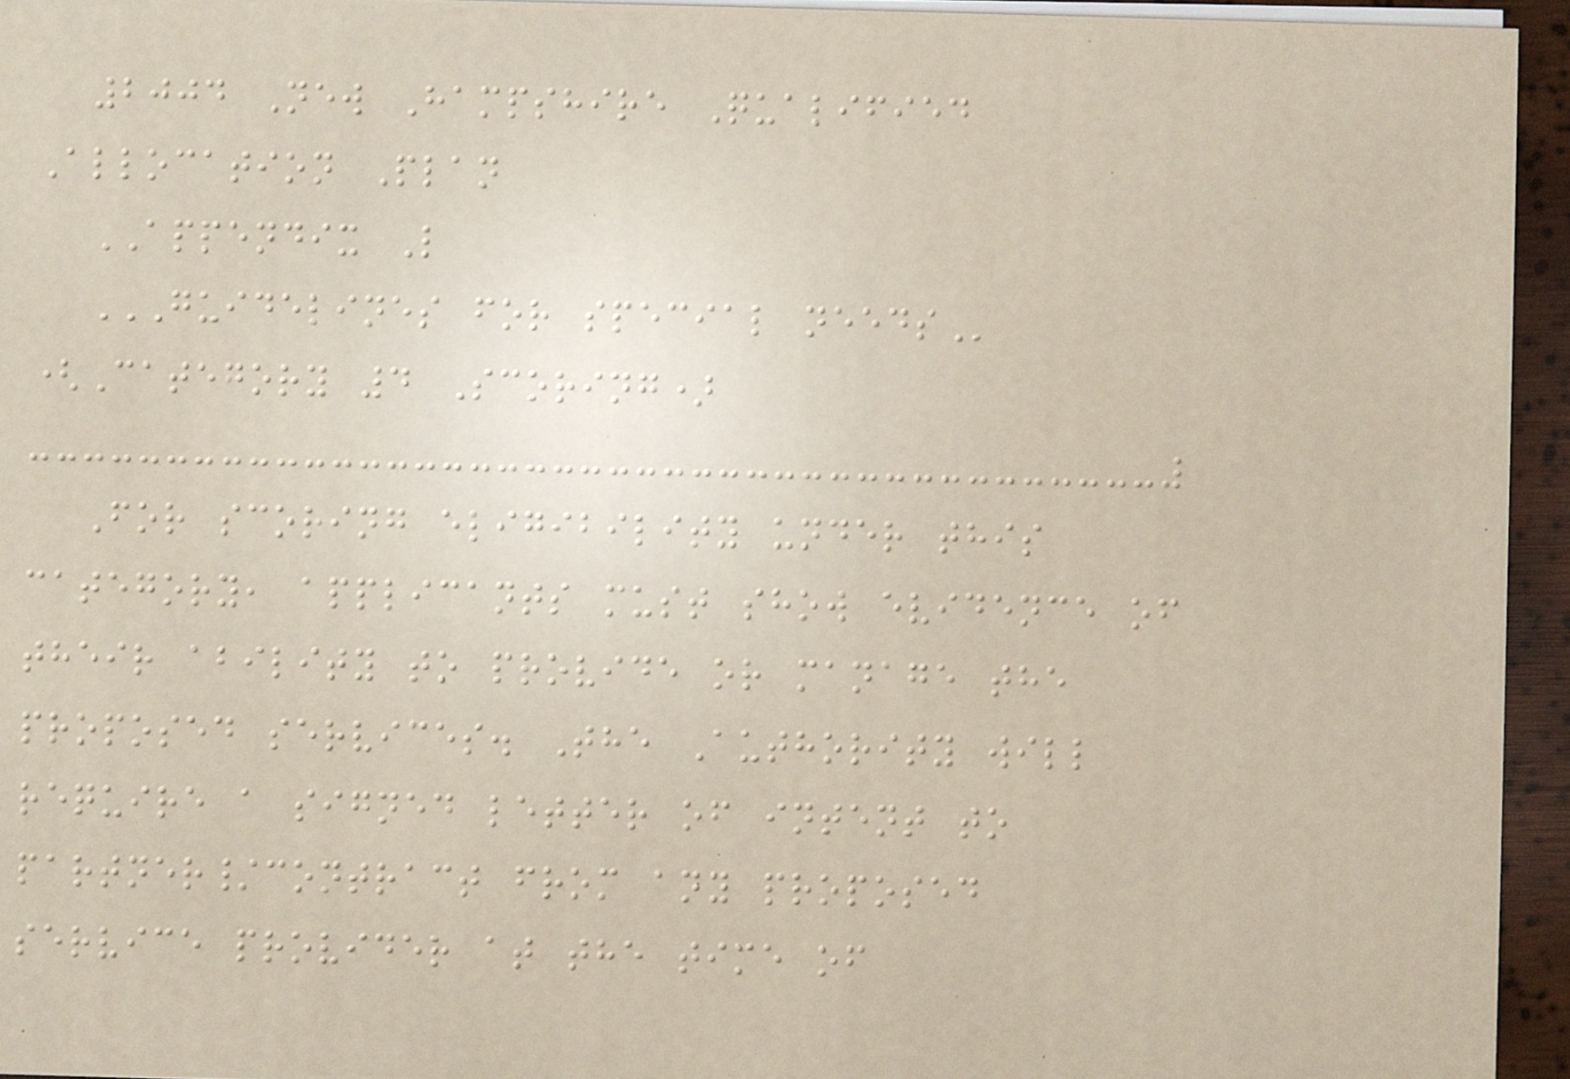2004 New Hampshire Qualified
Allocation Plan
APPENDIX L
GUIDELINES FOR SPECIAL NEEDS
(Category 4 Scoring)
For scoring eligibility under this
category, applicants must show evidence of
their ability to provide or manage the
proposed services. The Authority will
require a signed letter of intent to
partner/contract from any proposed
service provider at the time of
